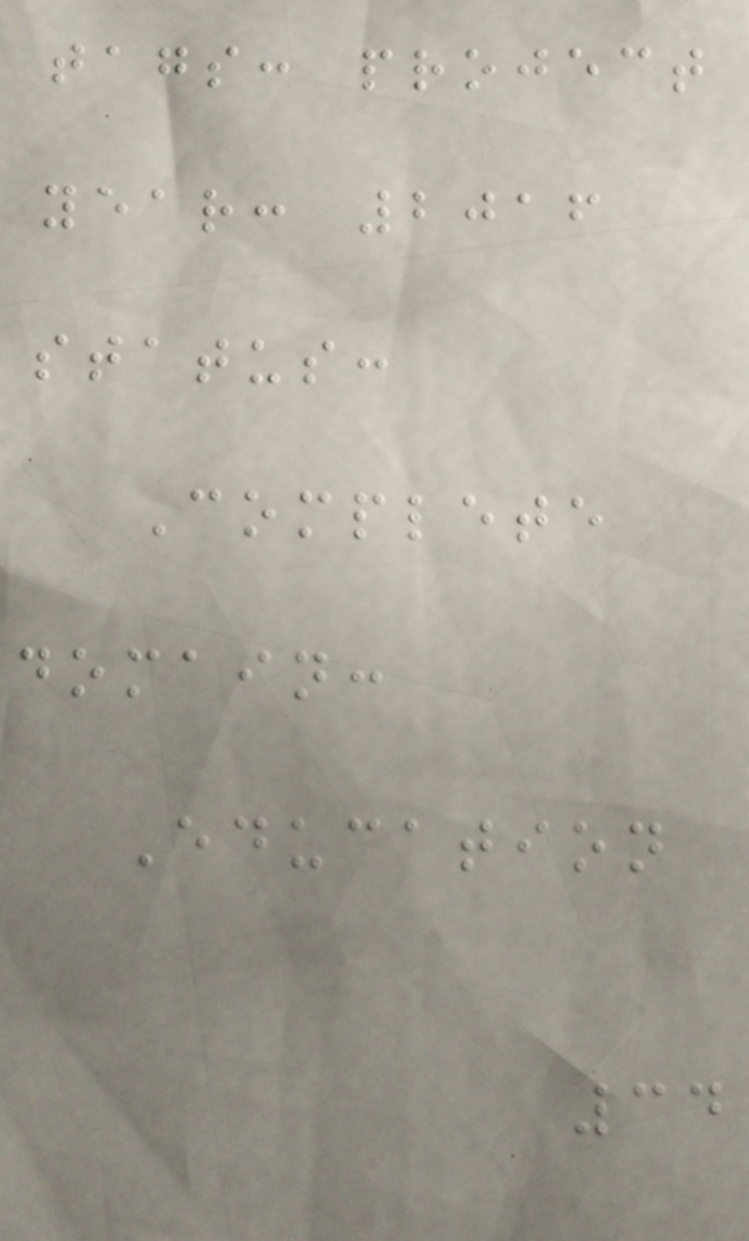tags: project
year: 2016
status:
Complete
domain:
Education
34
